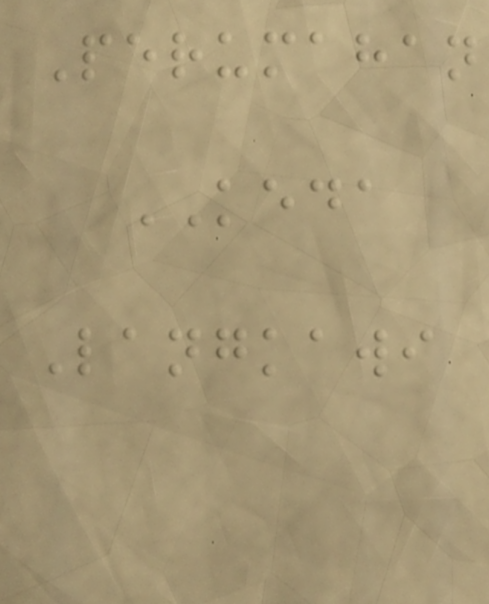Perumahan
KEDA
Langkawi
